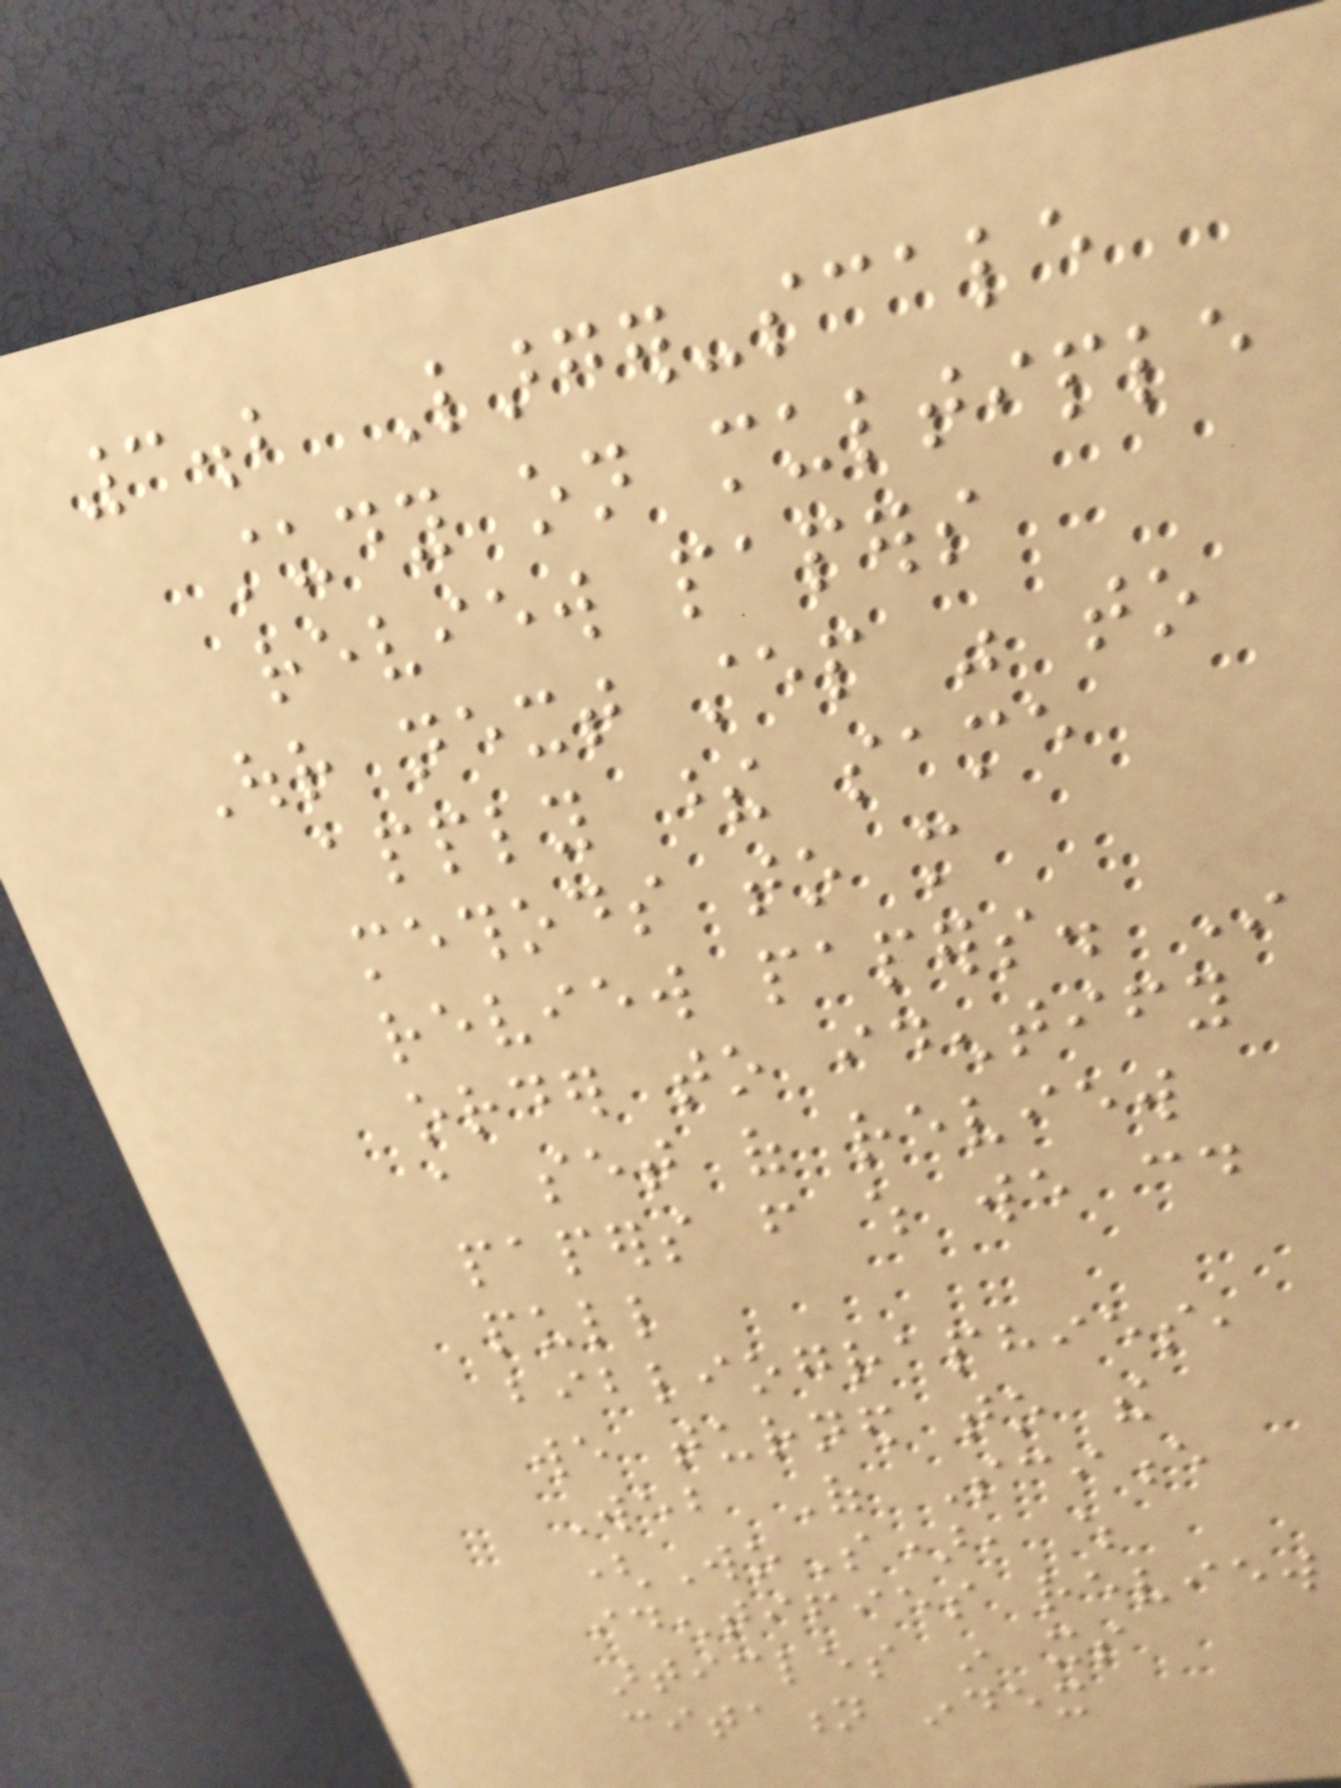3.2 Larger-scale
study on multiple
review papers
Our next step was to
apply these same
methods to more
review papers. In
order to identify
a set of review
papers from which we could
pull
bibliographies,
we turned to the
Web Of Science
(WoS), which
identifies review
articles in its
citation index
